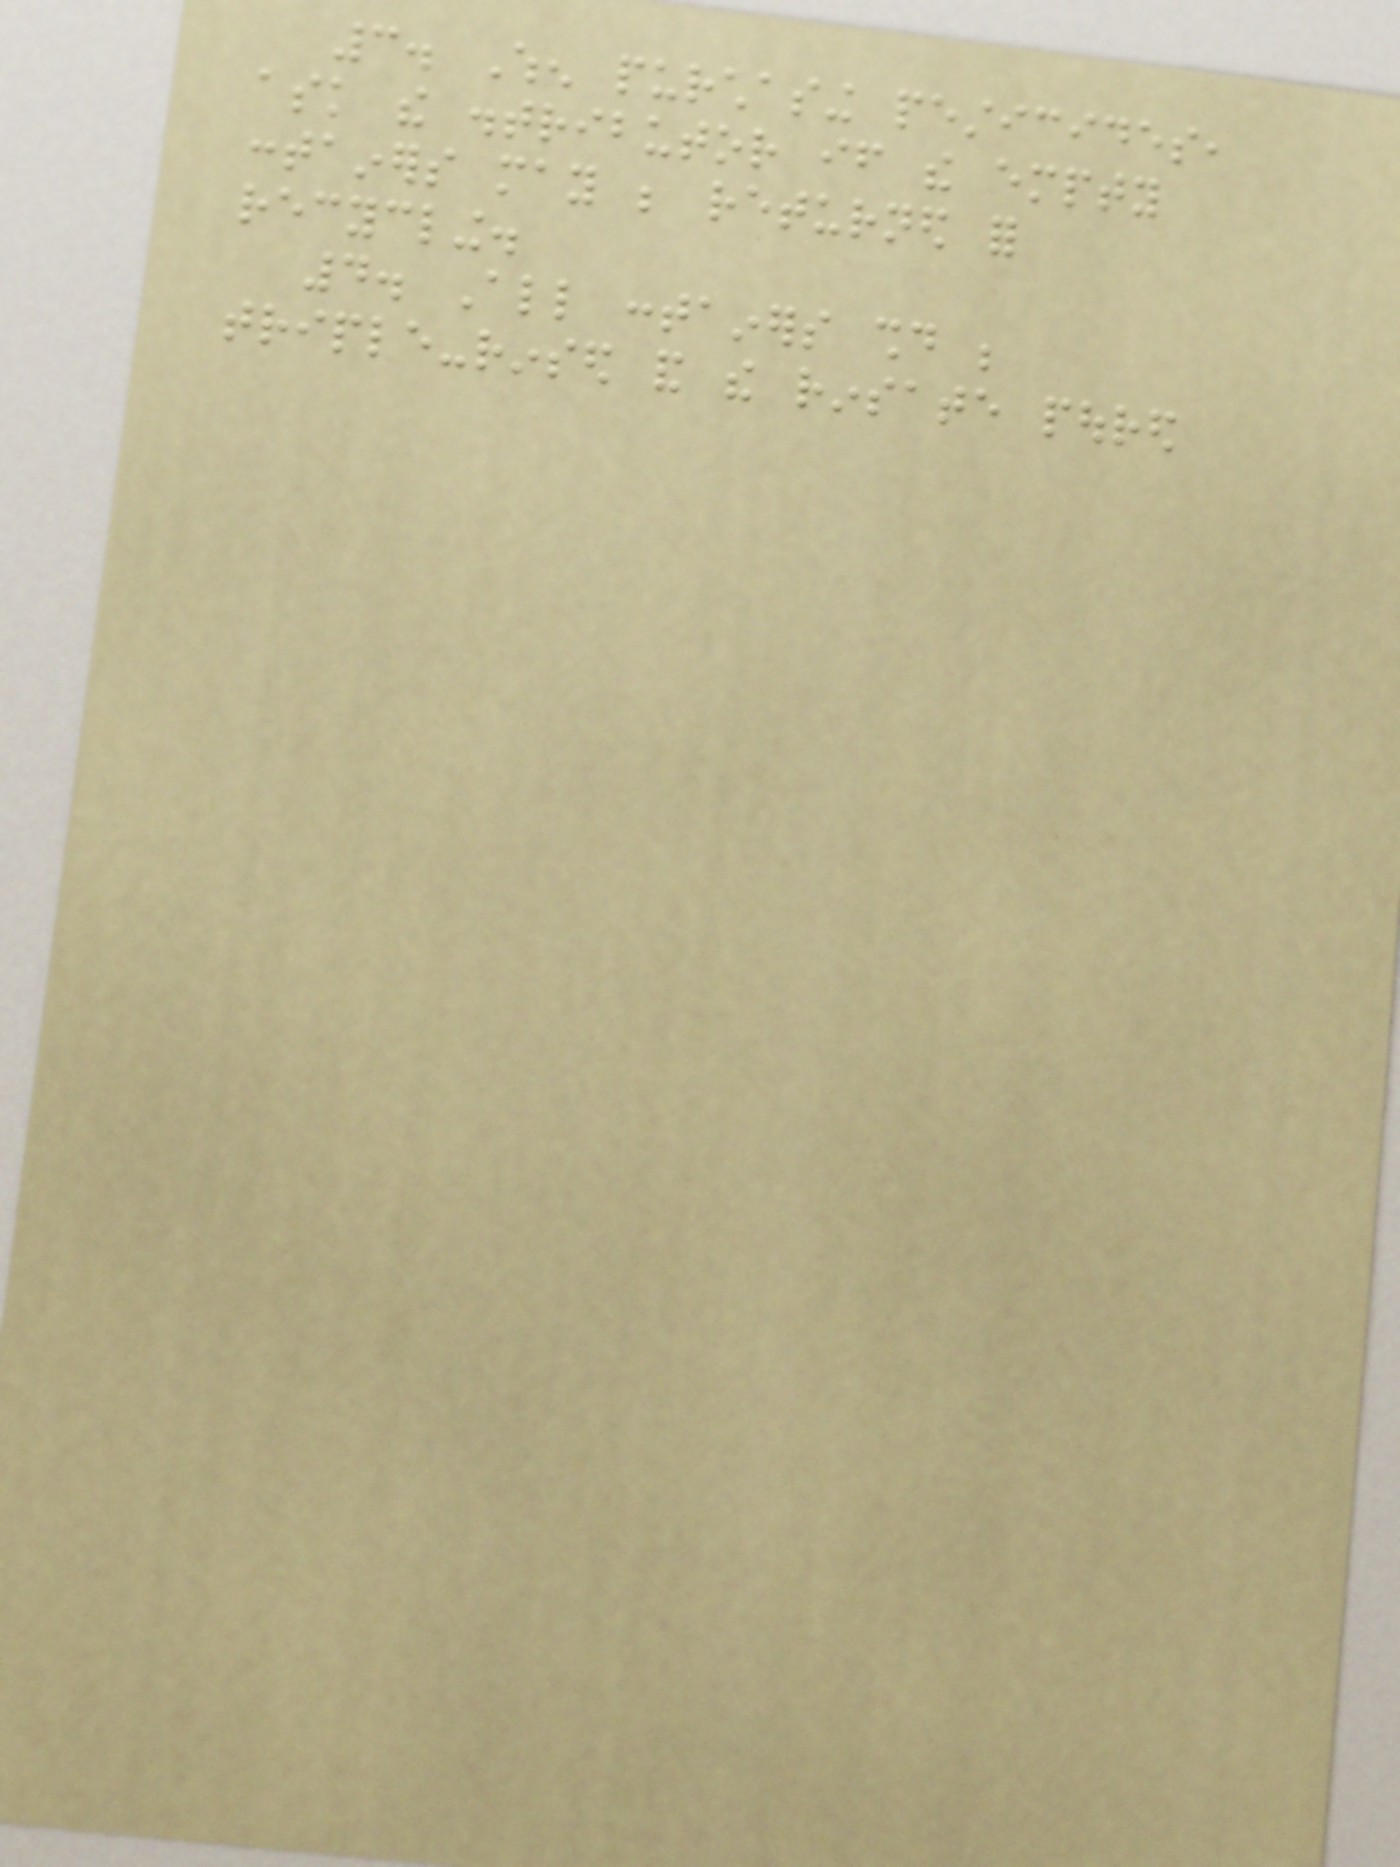3. When purchasing pesticides,
ask the distributor if the empty
containers may be returned for
recycling.
4. All containers should be
triple-rinsed and the rinsate poured
